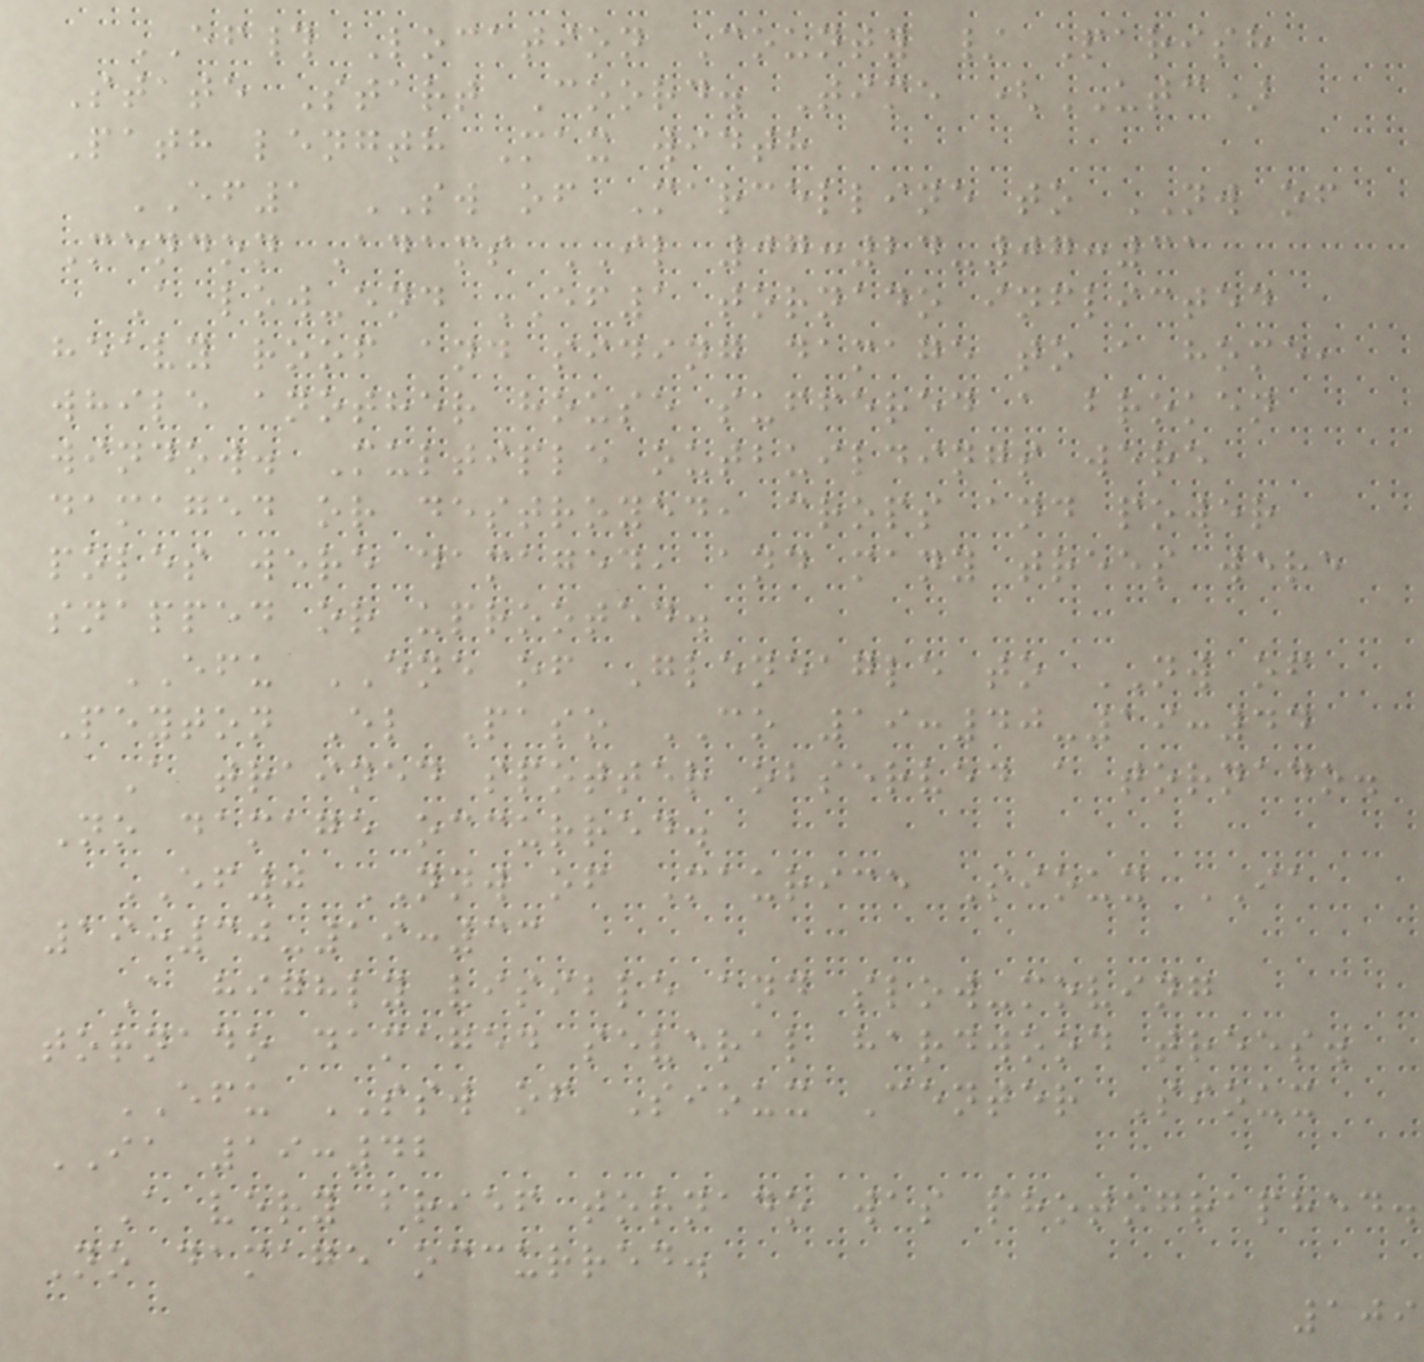EF# Location County / Parish
State Start Coord. Time (UTC)
Path length Max width
EF1 SW of Marcelline to NW of
Mendon Adams IL 07:24-07:31
A low-end EF1 tornado inflicted
heavy roof and siding damage to a home,
while another house suffered a broken
window. Multiple outbuildings were
damaged or destroyed, crops and power
poles were damaged, and many trees were
snapped or uprooted.
EFU ENE of Gleneagle to NW of
Peyton El Paso CO 19:40-19:44
A trained spotter observed a tornado.
No damage occurred.
EF0 NNW of Maurice Sioux IA
19:30-19:33
A highly visible and slow-moving
tornado damaged several hardwood trees.
EFU SSW of Sioux Center Sioux
IA 19:42
A very brief tornado was photographed.
No damage occurred.
109
